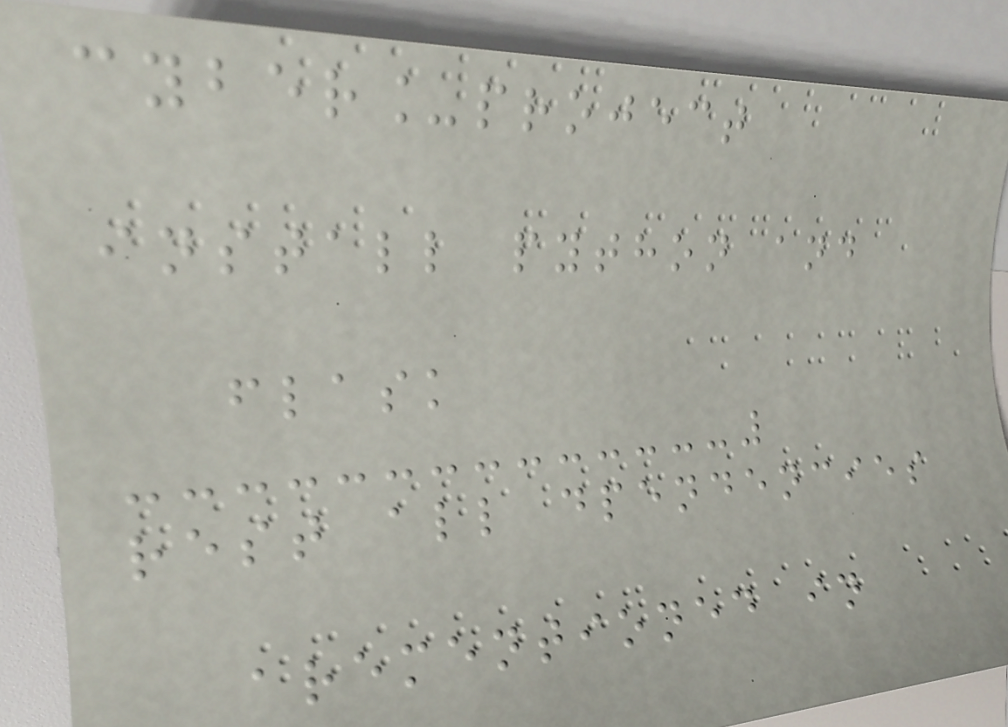cyber_project
install python and
flask
rest all dpendencies
arementioned in
